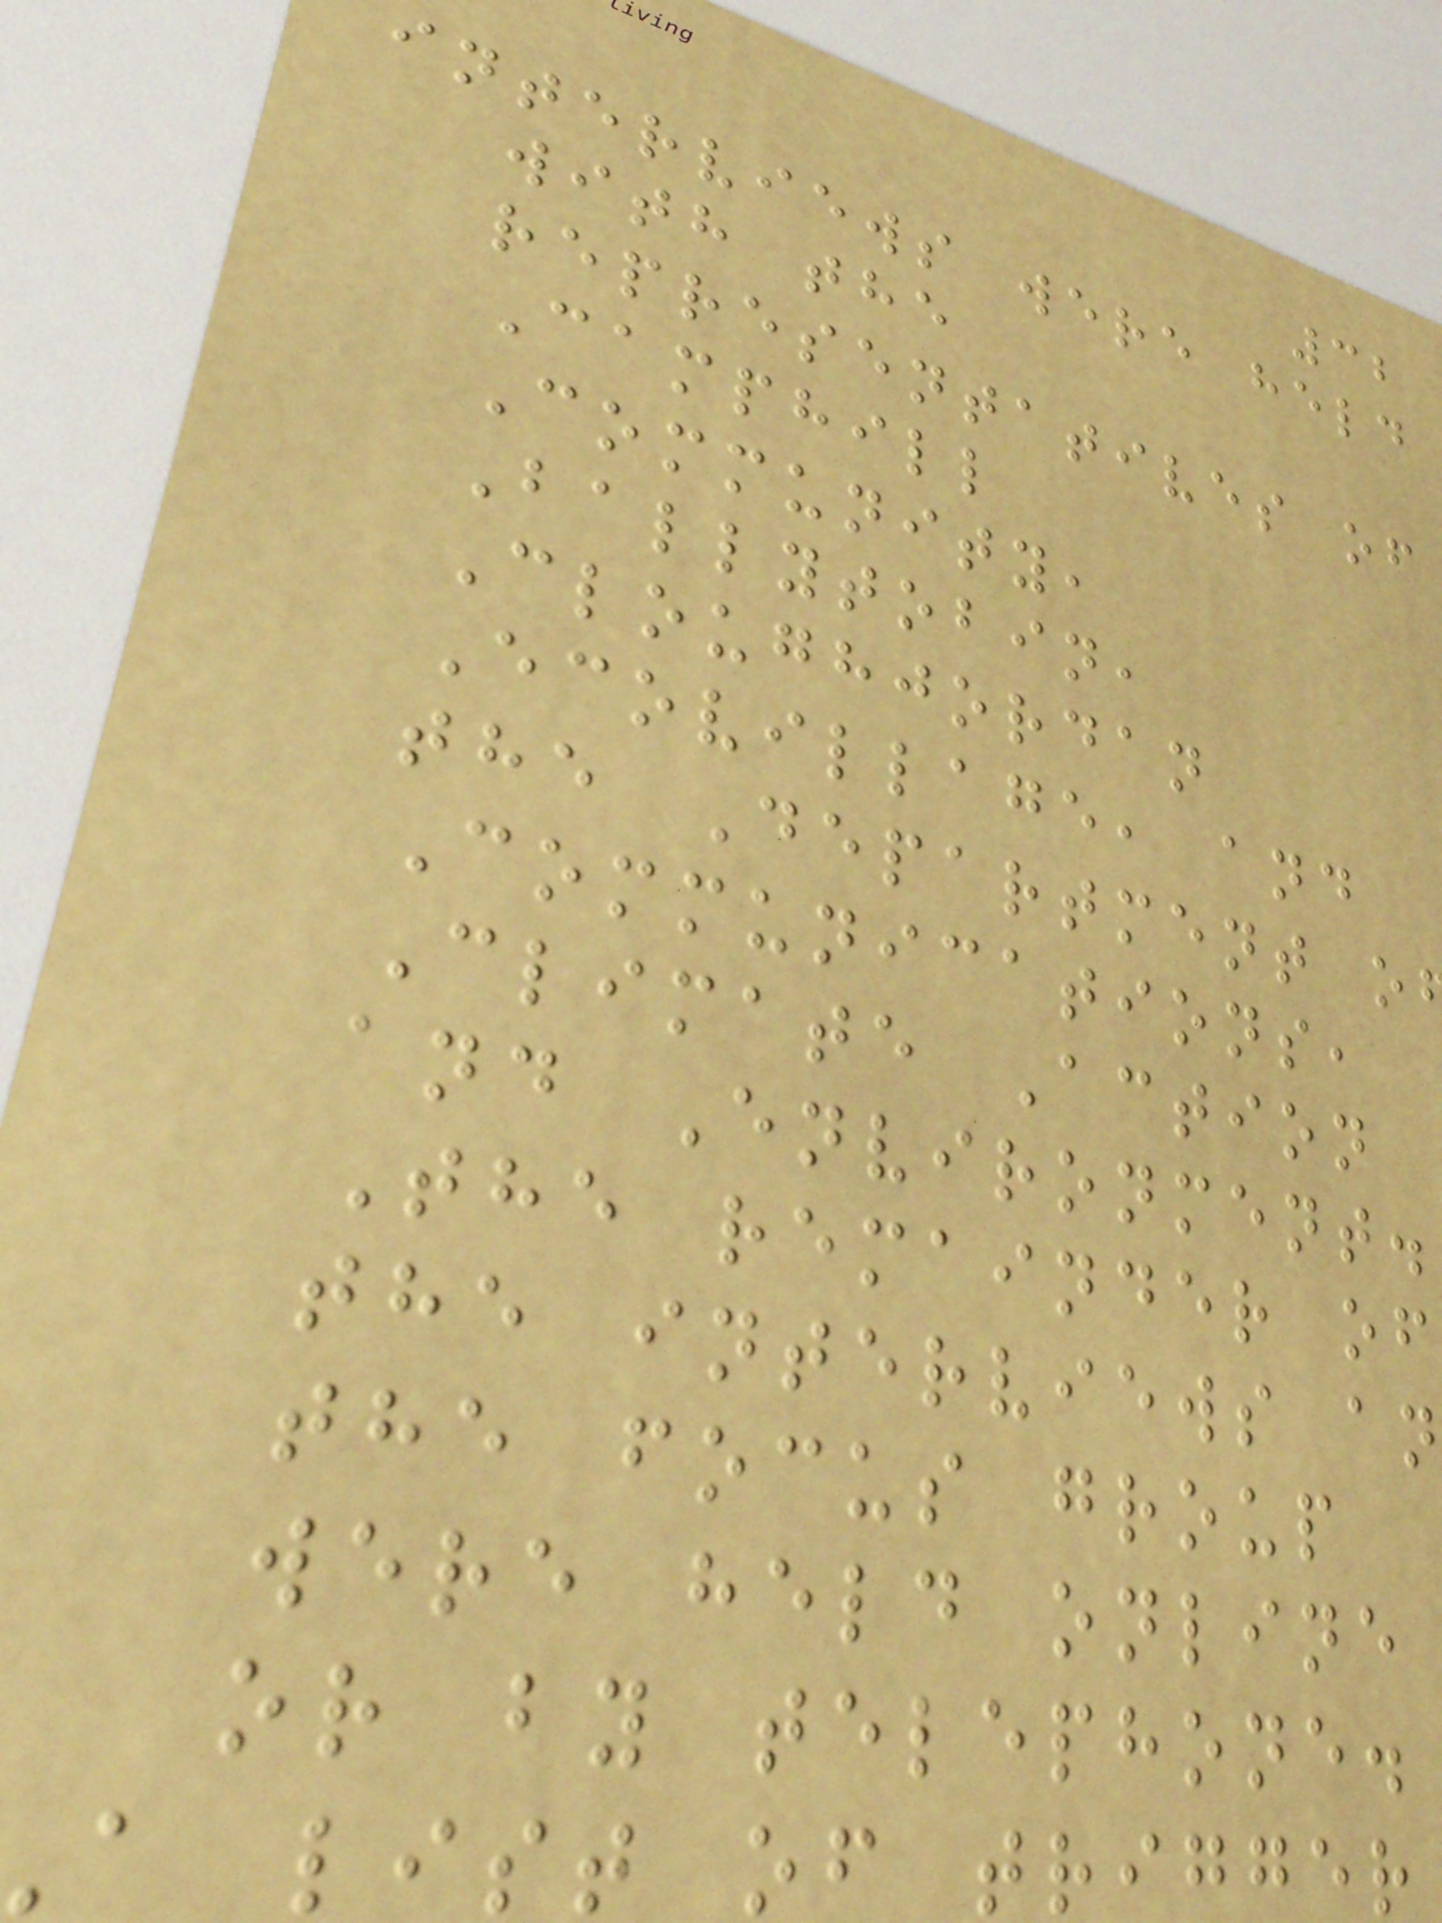32
interviews were held
with the
representatives of
Camphill
Community,
Ballytobin,
Cloughjordan
Ecovillage, and
the Department o
Communications,
Climate Action
and Environment.
The remainder of
the interviews an
the focus group
were held online
or by telephone.
a list of trigger
